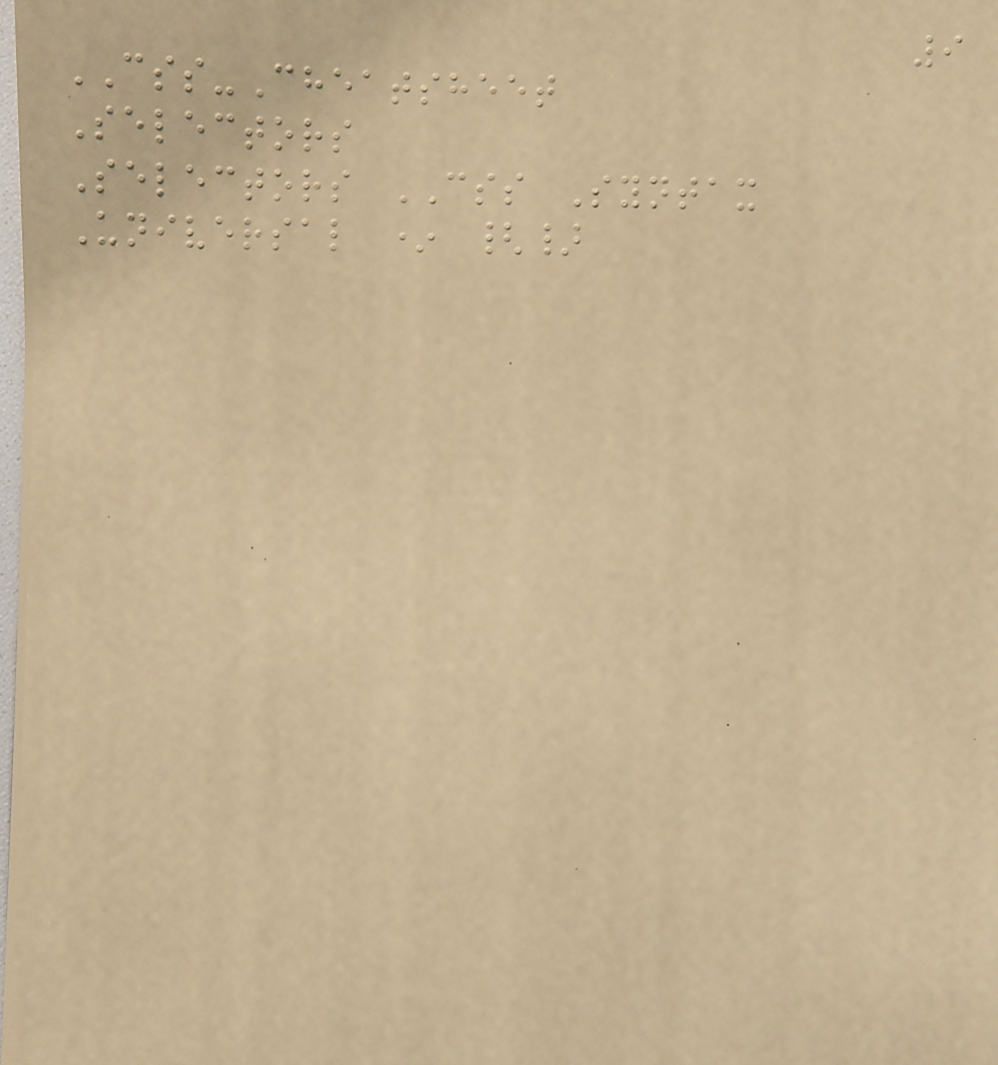9
CSS-Cheatsheet
Selectors
Selectors CSS Syntax
Universal * {}
